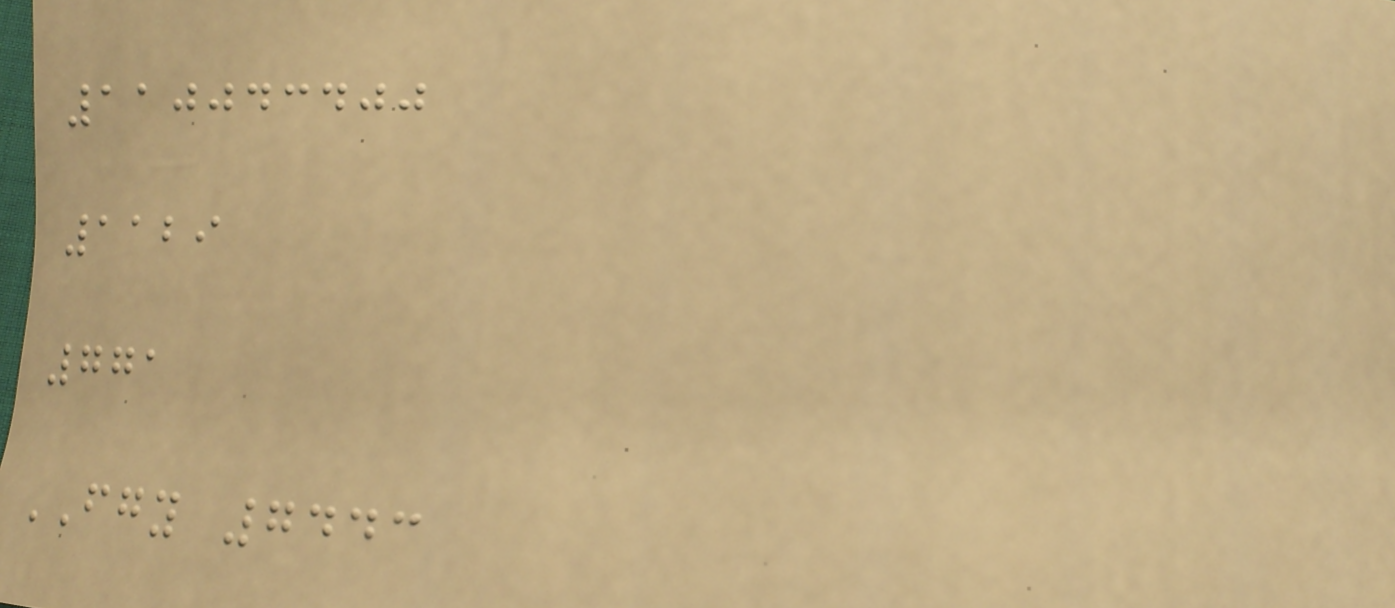110043400
1129
771
FGY 7443
